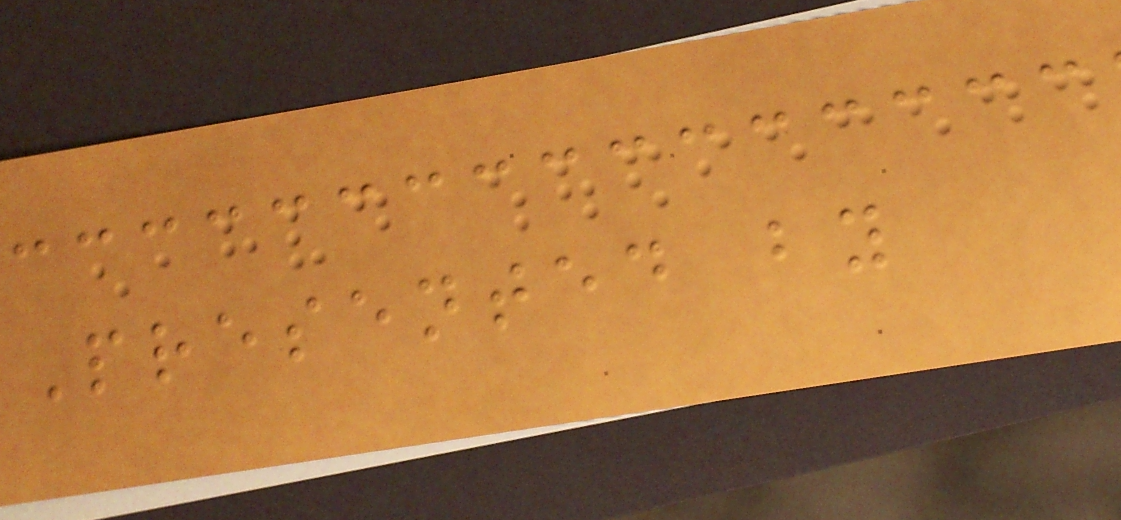Presented by
